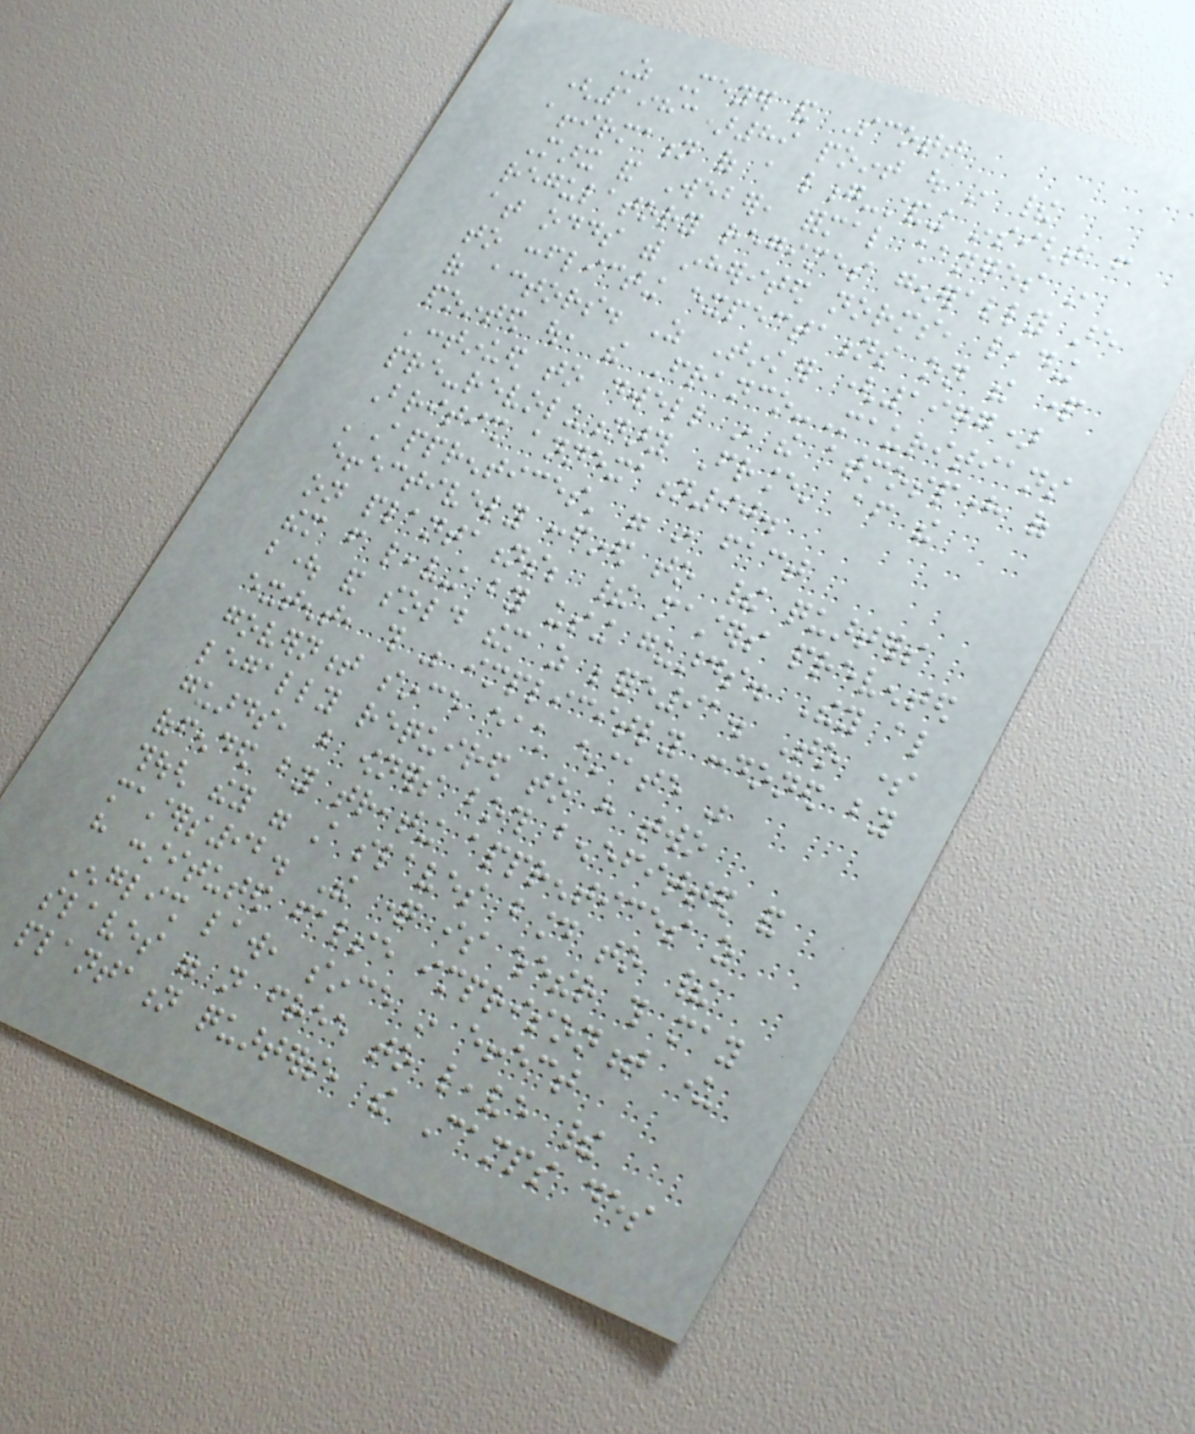As Meyer and Scott
(1983)89 point out in their
affirmation of a long-standing insight from
Marx and Weber, formal changes in
regulatory regimes generally are
at odds with inherited norms, leading
to conflicting expectations on the part
of actors. As Tinker (1977)
pointed out, the Franco-Mauritians
'continued to dwell in the atmosphere of
pre-revolutionary France' after the
British annexation90.
'Apprentices' were in fact
effectively confined to their quarters
on plantations; their masters prevented
them from leaving by using guards. They also
bought and sold them as before91. To some
extent, this was implicitly condoned by
government since each estate was
legally required to have two
guards, but owners both benefitted and
offended by treating apprentices as
though they were still slaves bound to their
masters92. The question is whether this may
have constituted false imprisonment under
English law, since in effect
slaves were not free to leave their
plantation quarters, the Camps des
